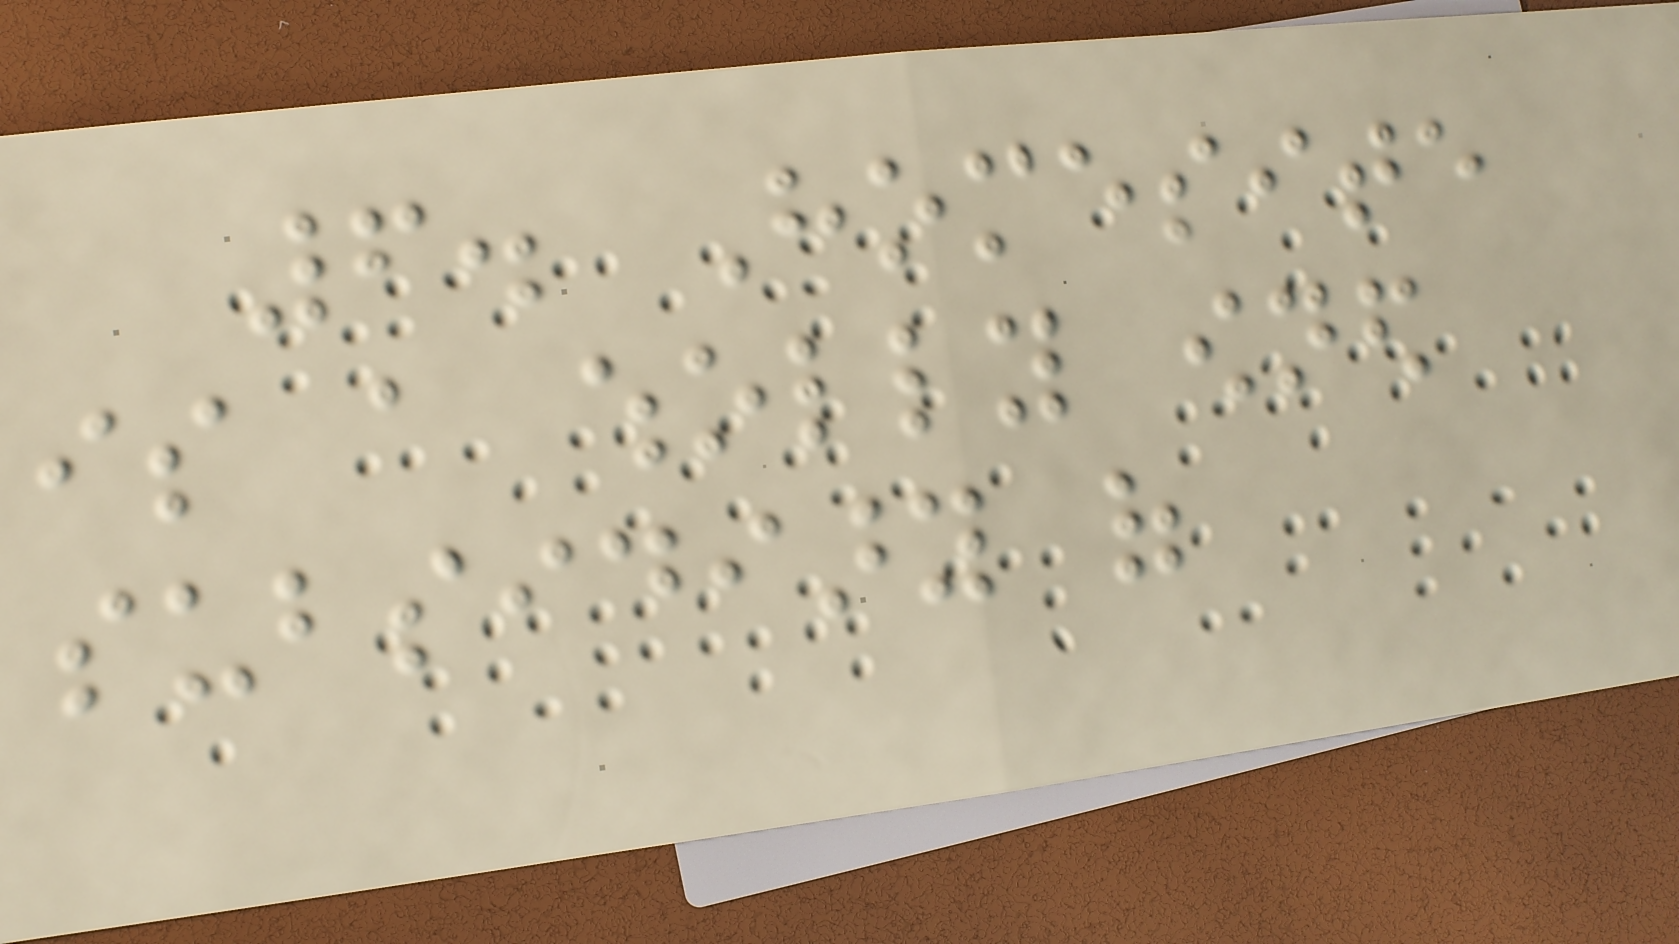6. Homesite
is a wholly owned
subsidiary of
